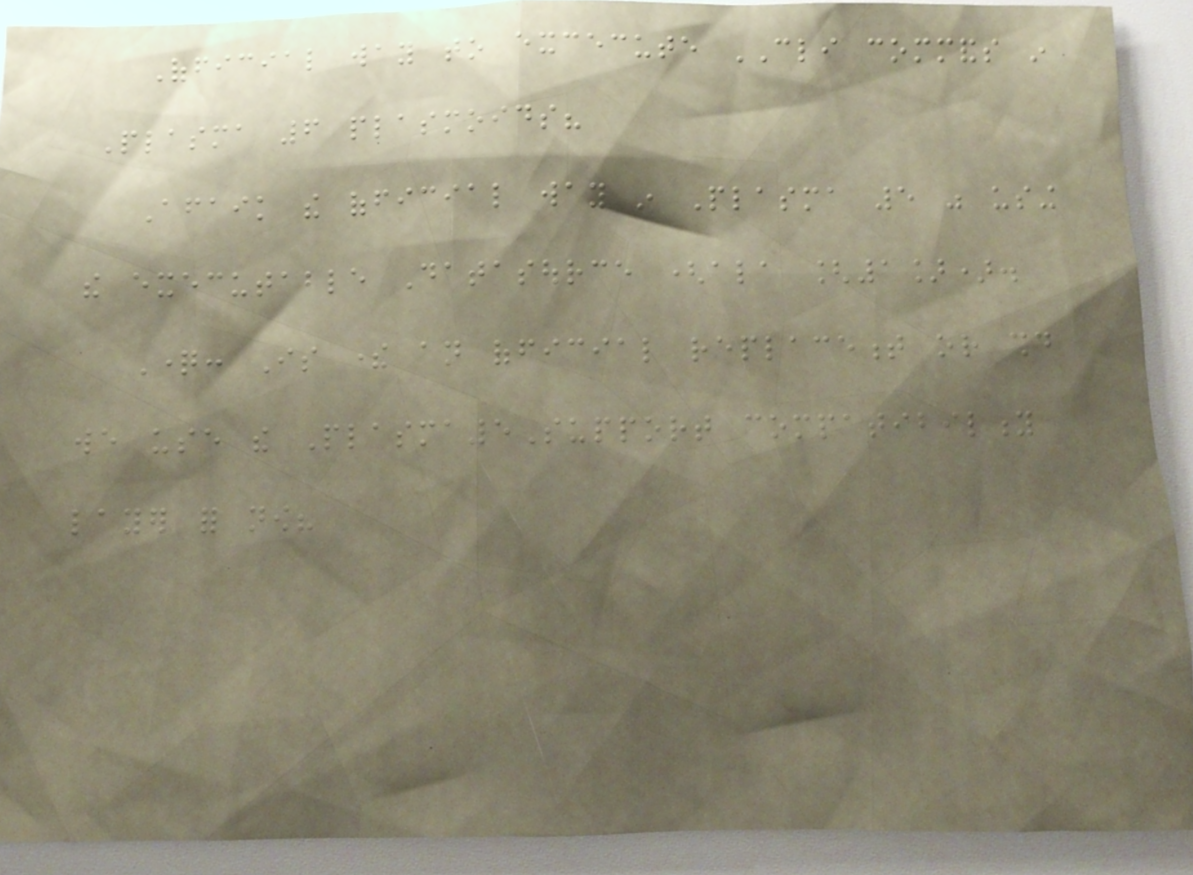Official way to excecute CLI commands in
Plasma 6 plasmoids?
Afaik the official way in Plasma 5 was using
the executable Datasource (ala [1]).
Question: Is there an official replacement or should
we use the Plasma5Support compatibility
layer for now?
